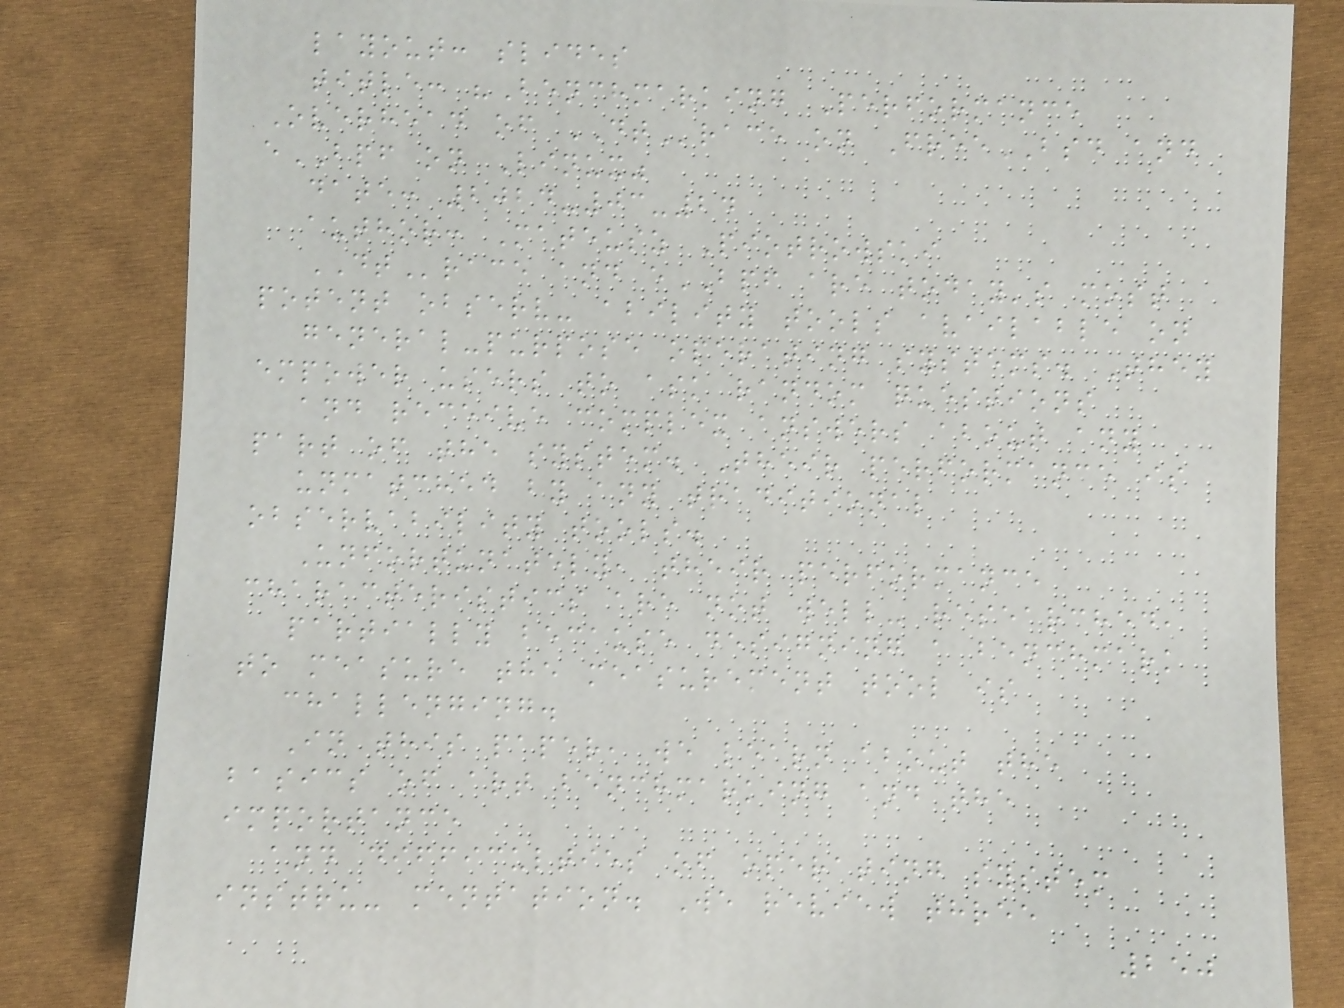layout: slides
title: "Benchmarking Performance
Overhead of DTrace on FreeBSD and
eBPF on Linux"
date: 2024-03-24
author: Mateusz Piotrowski
DTrace and eBPF are today's most
potent observ- ability tools available on
general-purpose operating systems. They
empower users to ask random questions
and receive complex answers about any
part of the system. Their performance is
unmatched by any traditional
observability tools.
Unfortunately, their performance
characteristics are not well- researched,
partially because designing a benchmark
to measure the measurement tool is
challenging.
In this paper, we learn about the
basics of art benchmarking and the
importance
and difficulties of operating system
instru- mentation. We review three
250
